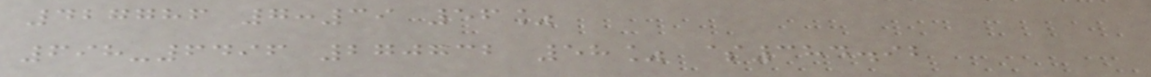427786 7:39 56%
698-6496 270732 58% $384.92
